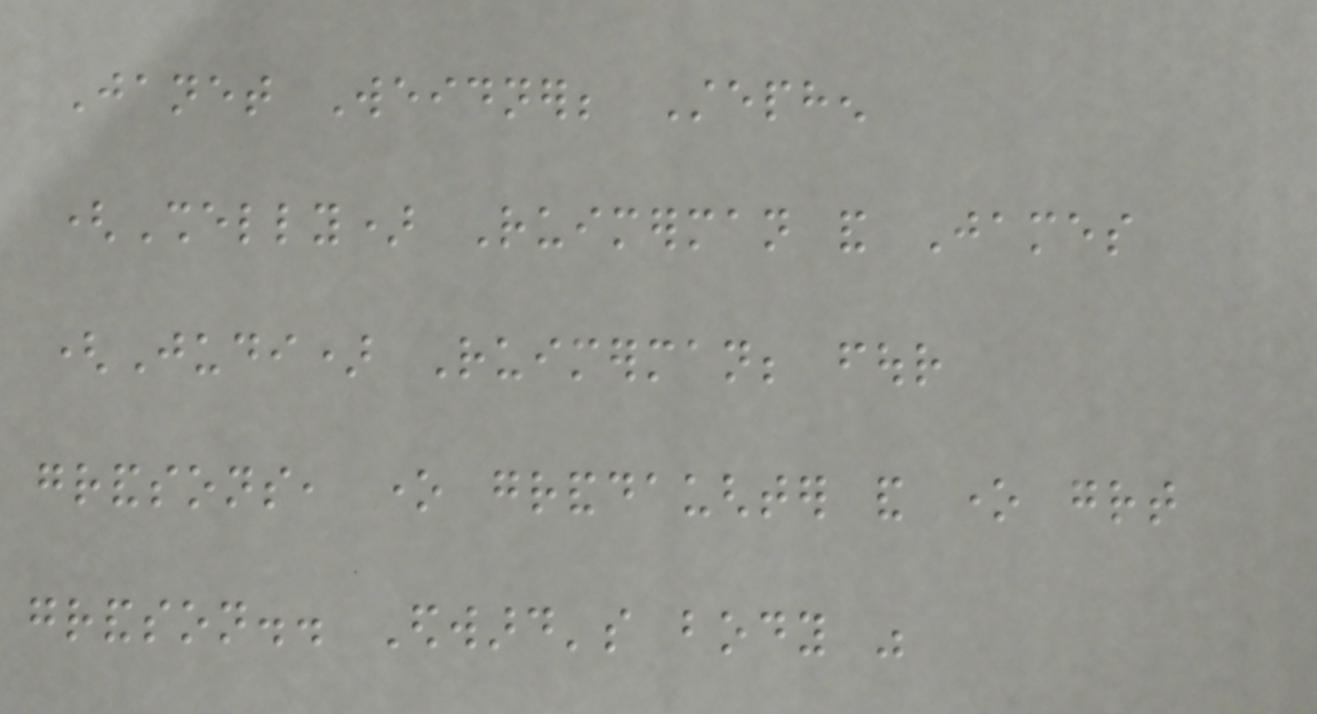Janet Weidner; Stephen
(Shelly) Ruimerman and James
(Judi) Ruimerman; four
grandsons, one granddaughter and one great
grandson.. Edward's body was
